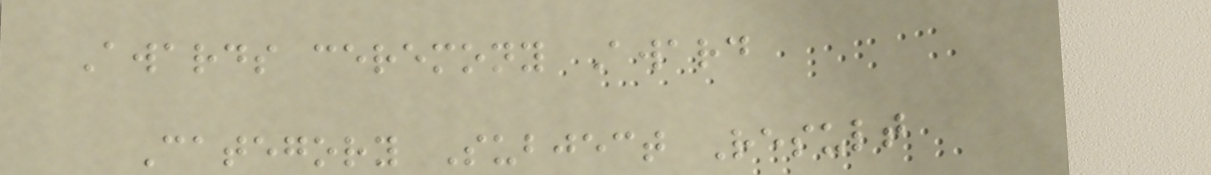Awards ceremony Award
Category Subject Result
